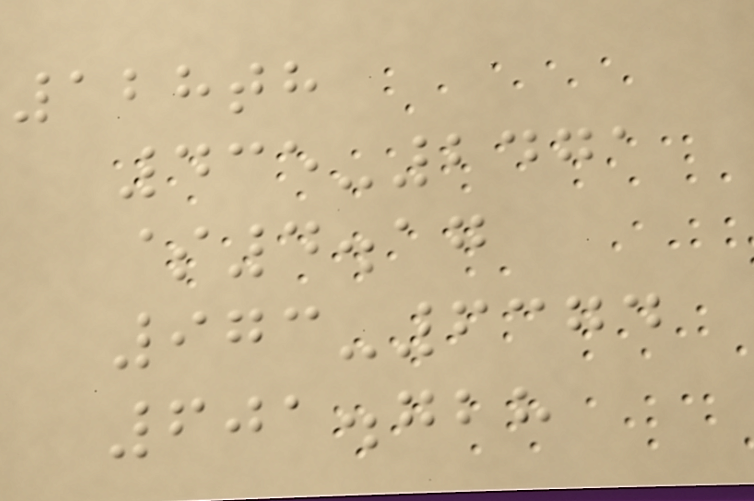128th
435-2471
$4.17
973-6374
601.728
